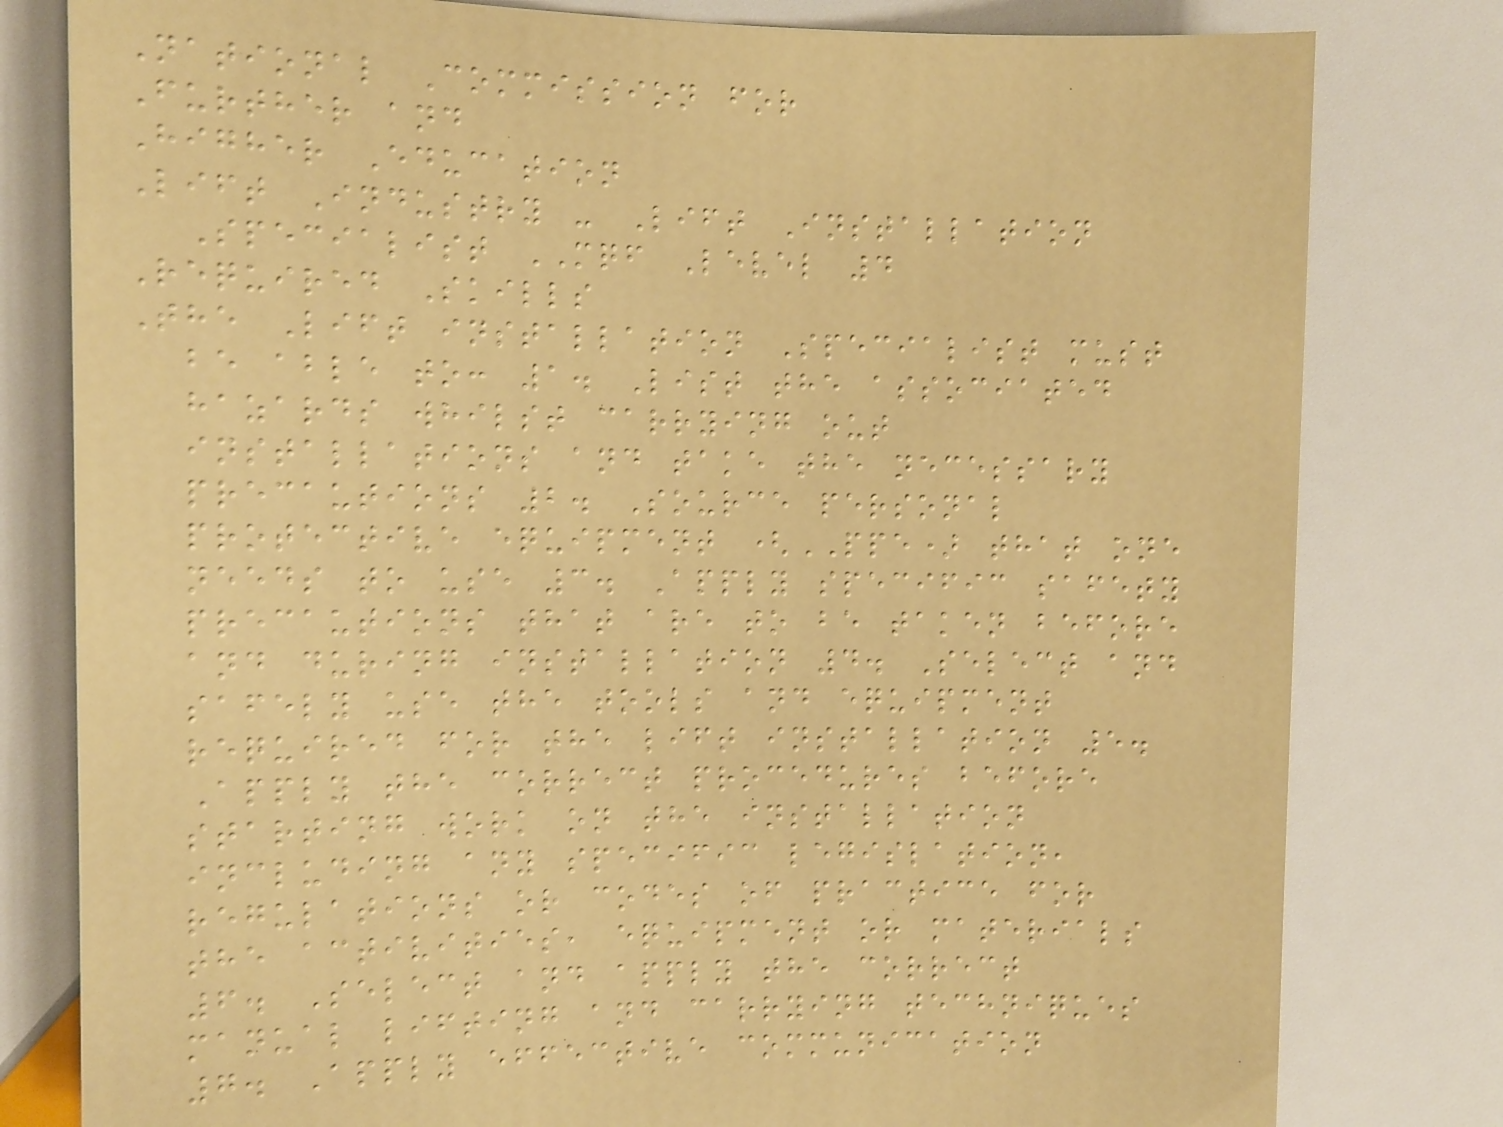National Commission for
Further and
Higher Education
Lift Industry - Lift Installation
Specialist MQF Level 4
Required Skills
The Lift installation Specialist must
be able to: 1. List the associated
hazards whilst carrying out
installations and take the necessary
precautions 2. Source personal
protective equipment (PPE) that one
needs to use 3. Apply specific safety
precautions that are to be taken before
and during installation 4. Select and
safely use the tools and equipment
required for the lift installation 5.
Apply the correct procedures before
starting work on the installation
including any specific legislation,
regulations or codes of practice for
the activities, equipment or materials
6. Select and apply the correct
manual lifting and carrying techniques
7. Apply effective communication
